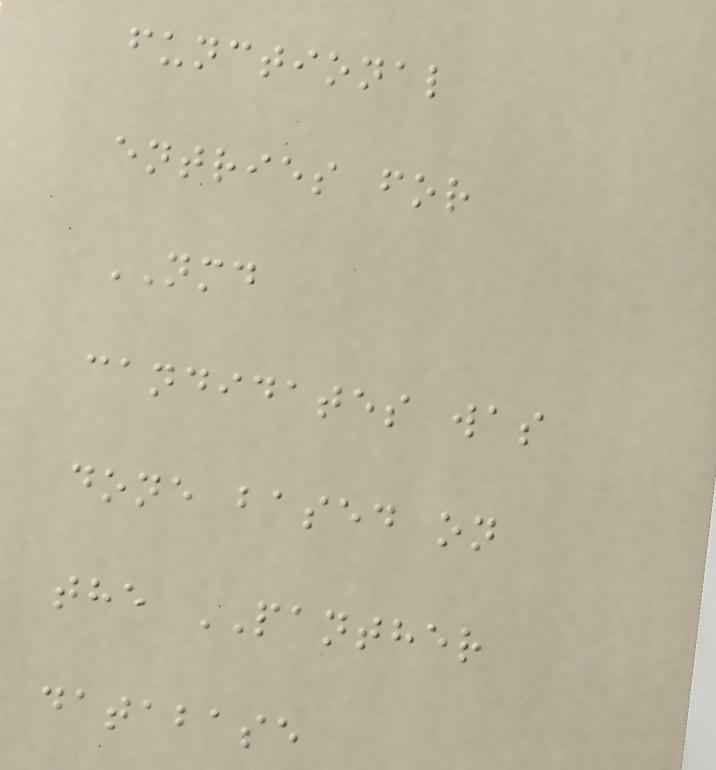functional
entries for
NMD
candidates was
done based on
the PANTHER
database
